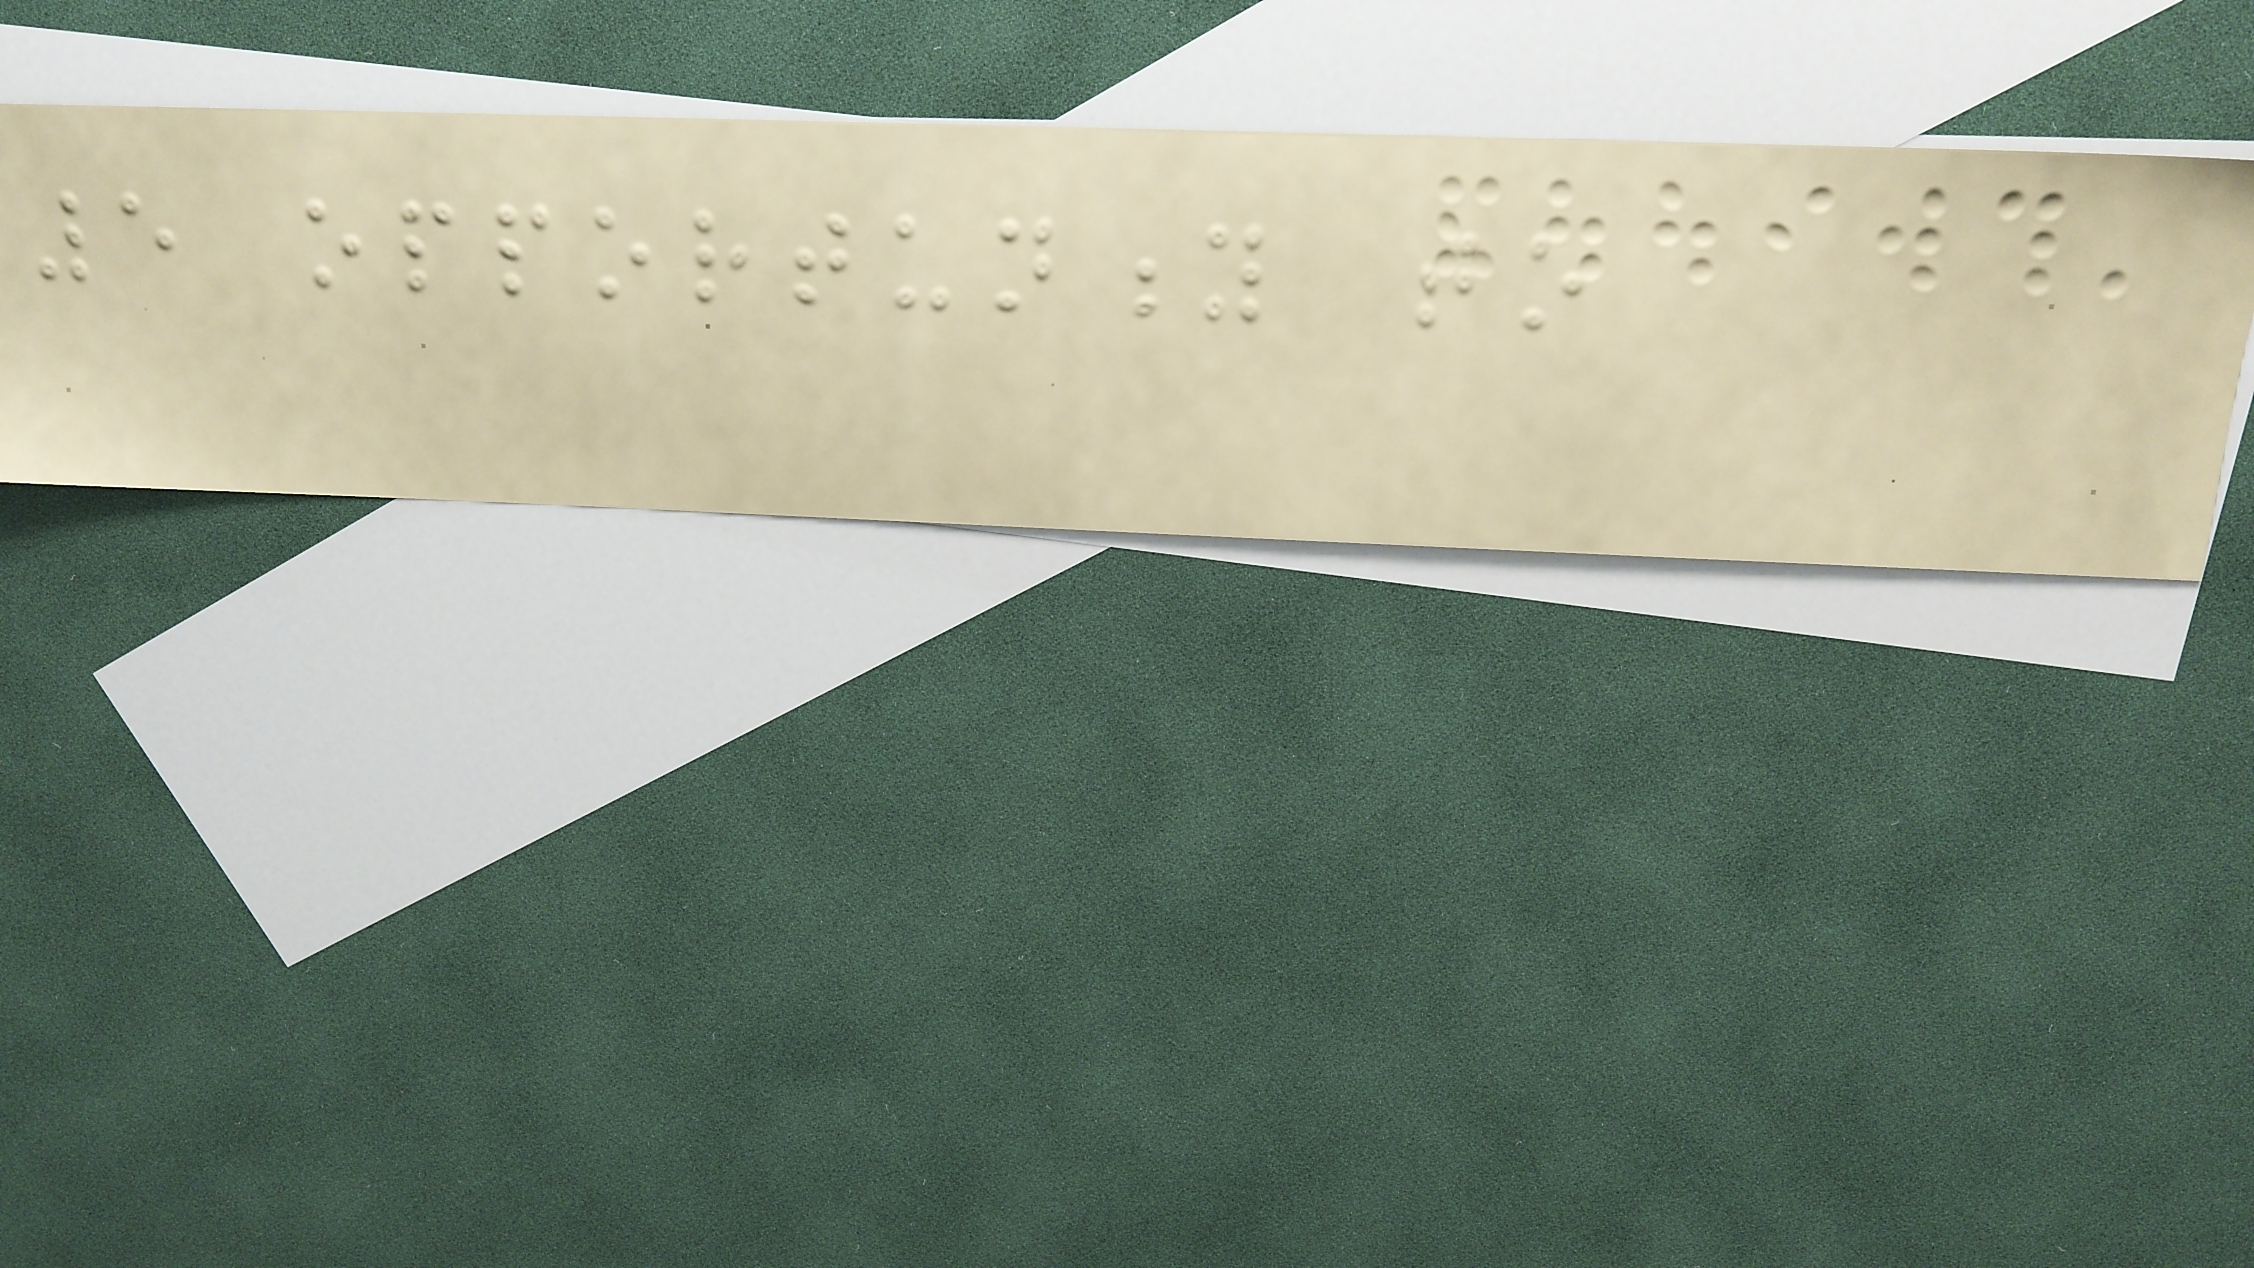5 opportunity to
